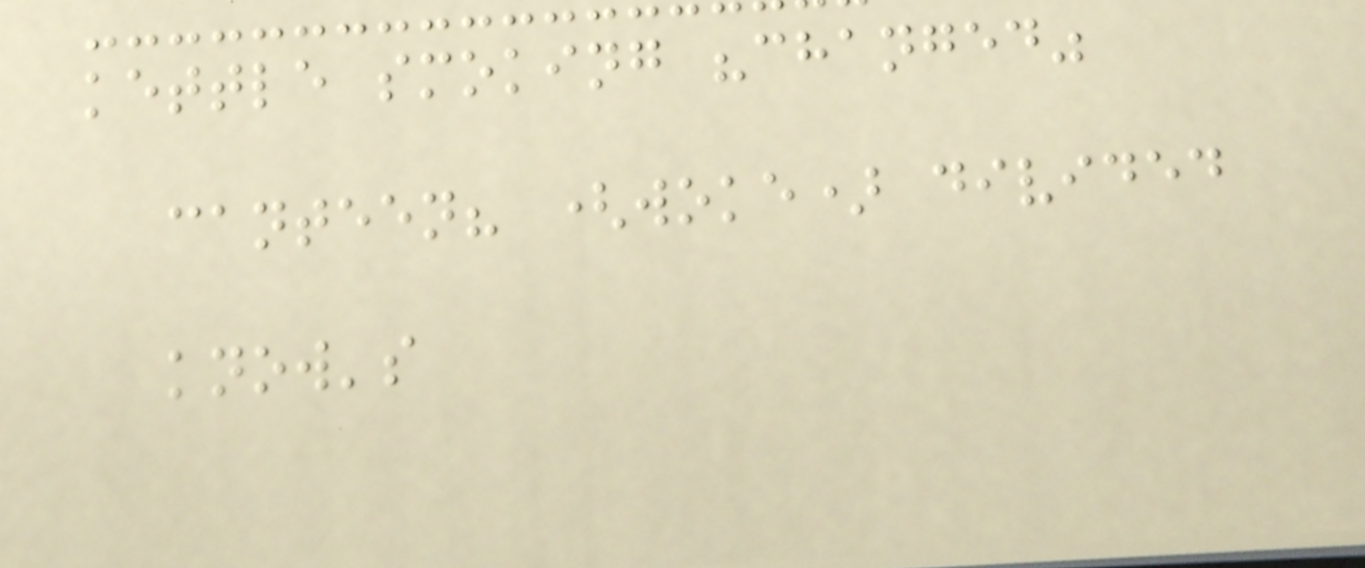kettle smoking "changed"
canteen? (woke) divided
know's
